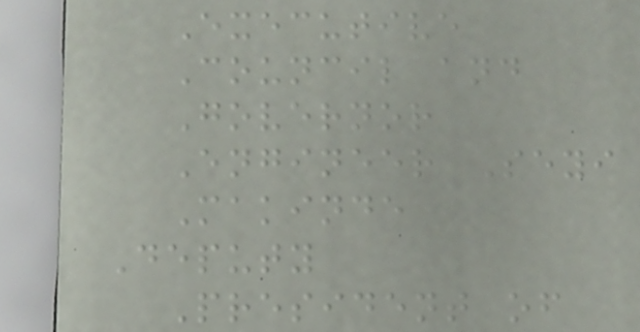Executive
Council and
Governor
Engineer Seyi
Makinde
Deputy
President of
